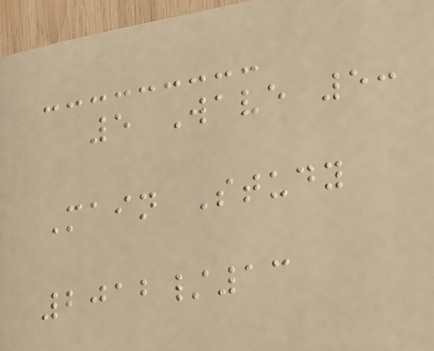5 Wave 5:
Main Study
2012/13
